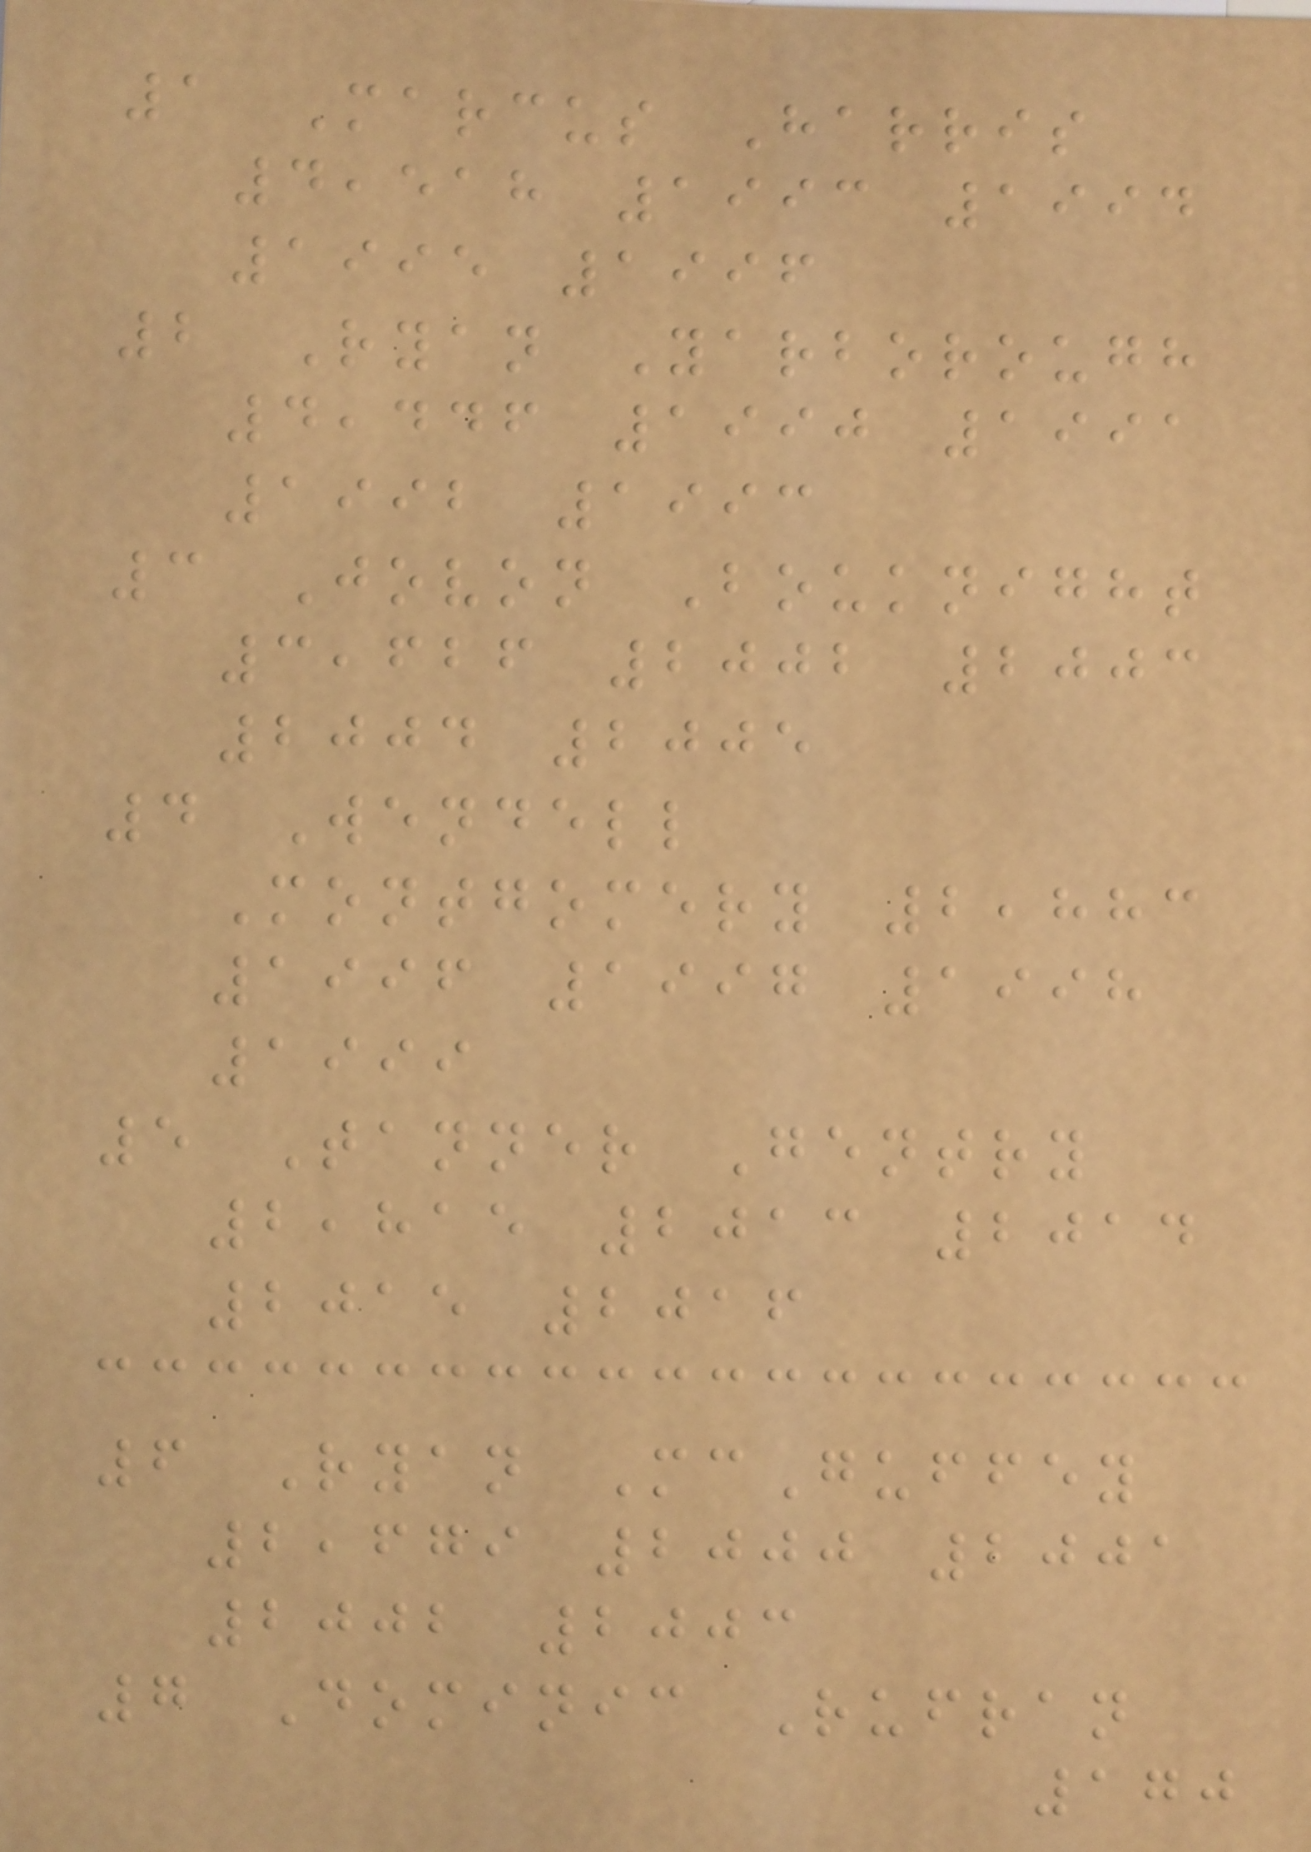1 Marcus Harris
4,518 1993 1994
1995 1996
2 Ryan Yarborough
4,446 1990 1991
1992 1993
3 Jovon Bouknight
3,626 2002 2003
2004 2005
4 Wendell
Montgomery 2,883
1996 1997 1998
1999
5 Tanner Gentry
2,815 2013 2014
2015 2016
6 Ryan McGuffey
2,679 2000 2001
2002 2003
7 Dominic Rufran
170
